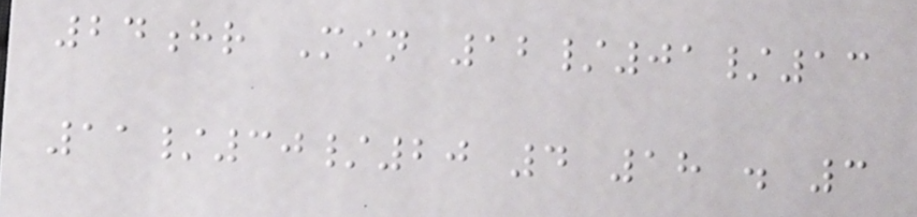24hr Min 12/01/13
11/30/20 4 18 . 3
